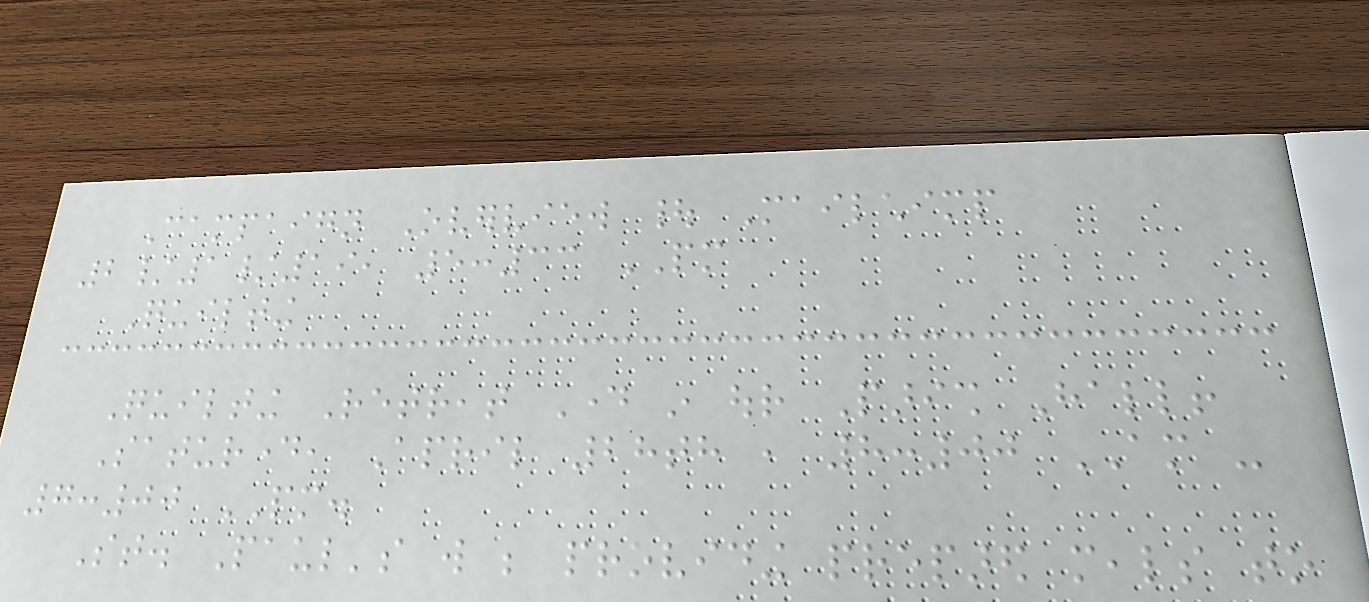Campaign Overview | Mailchimp
2/1/19, 5:33 PM
Quilting
Quilting Retreat Day in our Parish Hall!
Saturday, April 28th , 8:00 AM -
7:00 PM.
St. Paul's will be providing prepared meals to
